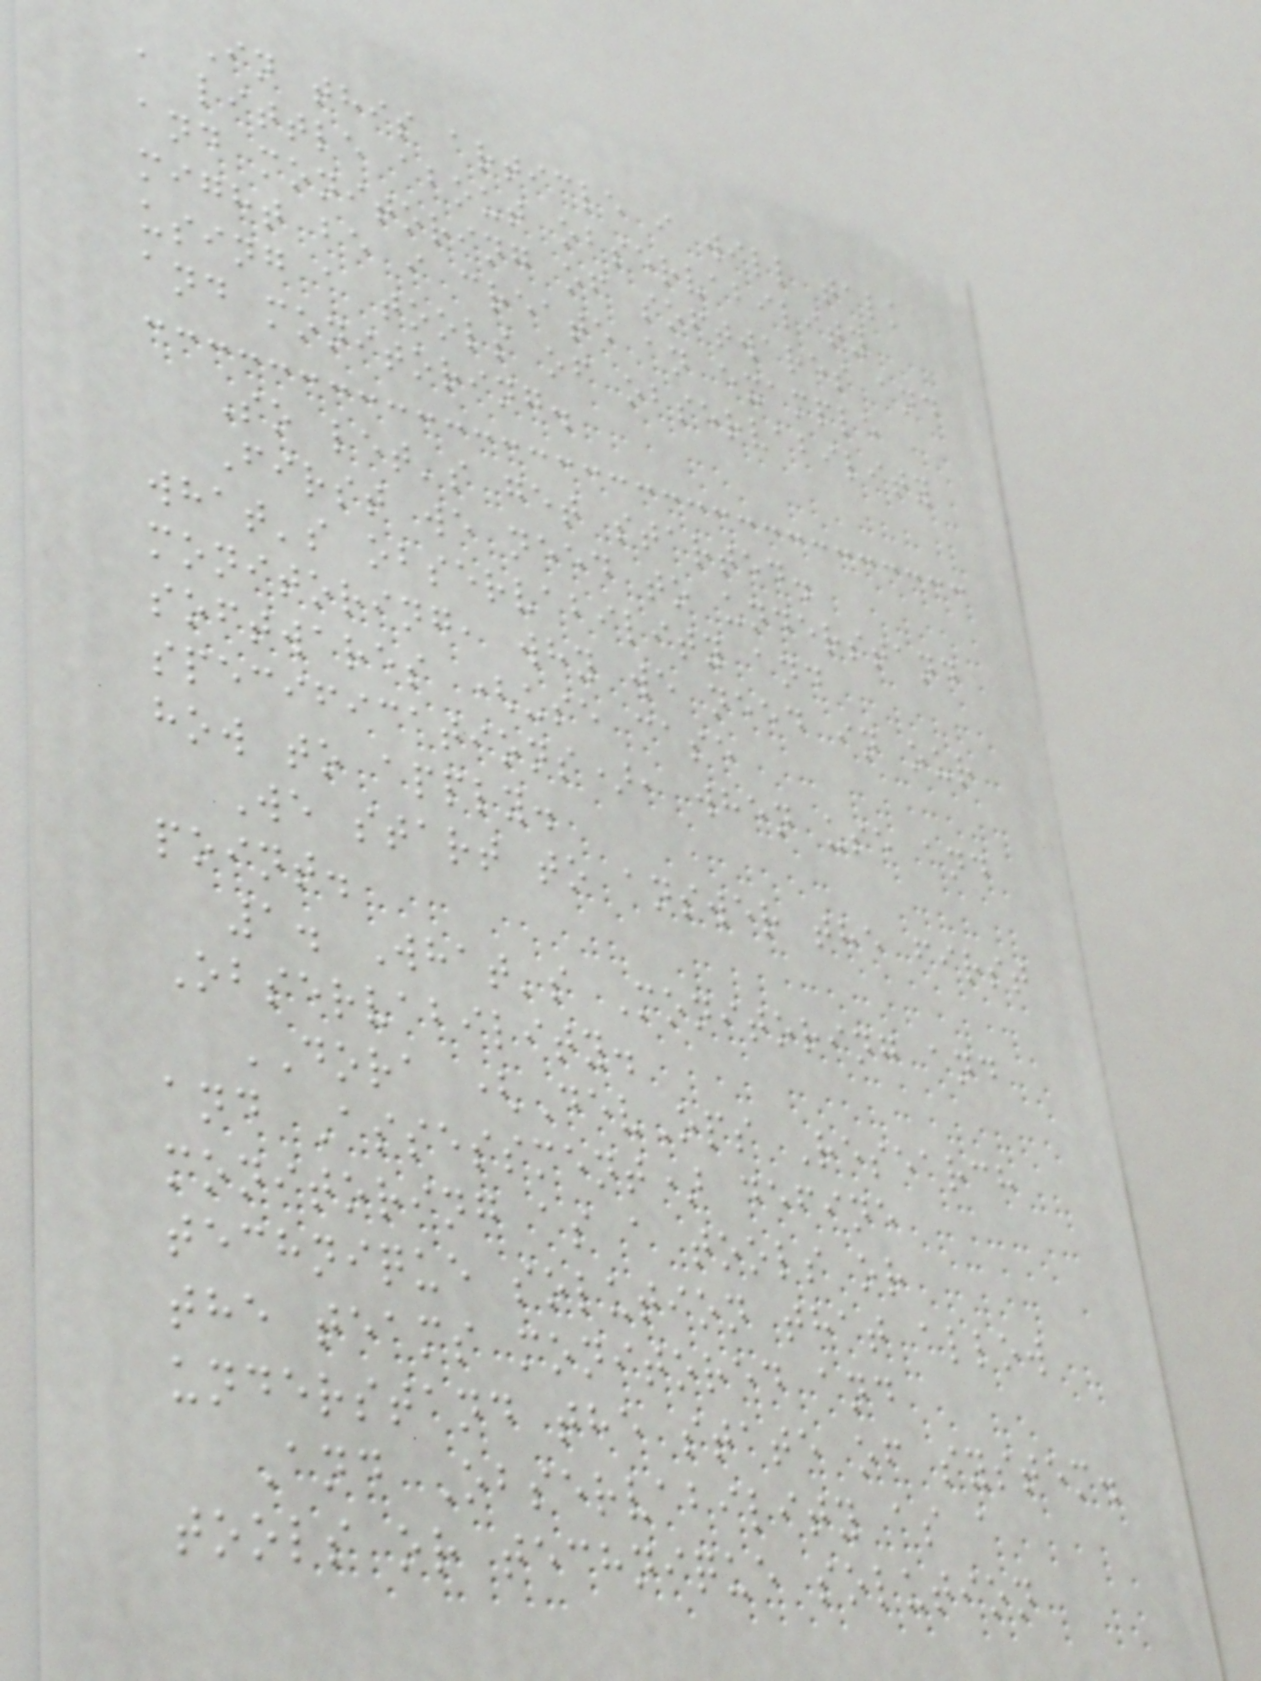In this article i will talk
a little about observability
and monitoring of softwares and
might be i create an example
using a tools of observability
and monitoring.
So let's get started.
First we need to understand
what's observability and
monitoring, why we need in our
softwares (use case
specifications), when use and
how to apply.
We start to answer the first
point.
1. What's Monitoring and
Observability.
DORA (DevOps Research
and Assessment) define
monitoring as a tools or
technique solution that allow
the teams monitored and
understand the state of system.
And Observability as a
tools or technique solution
